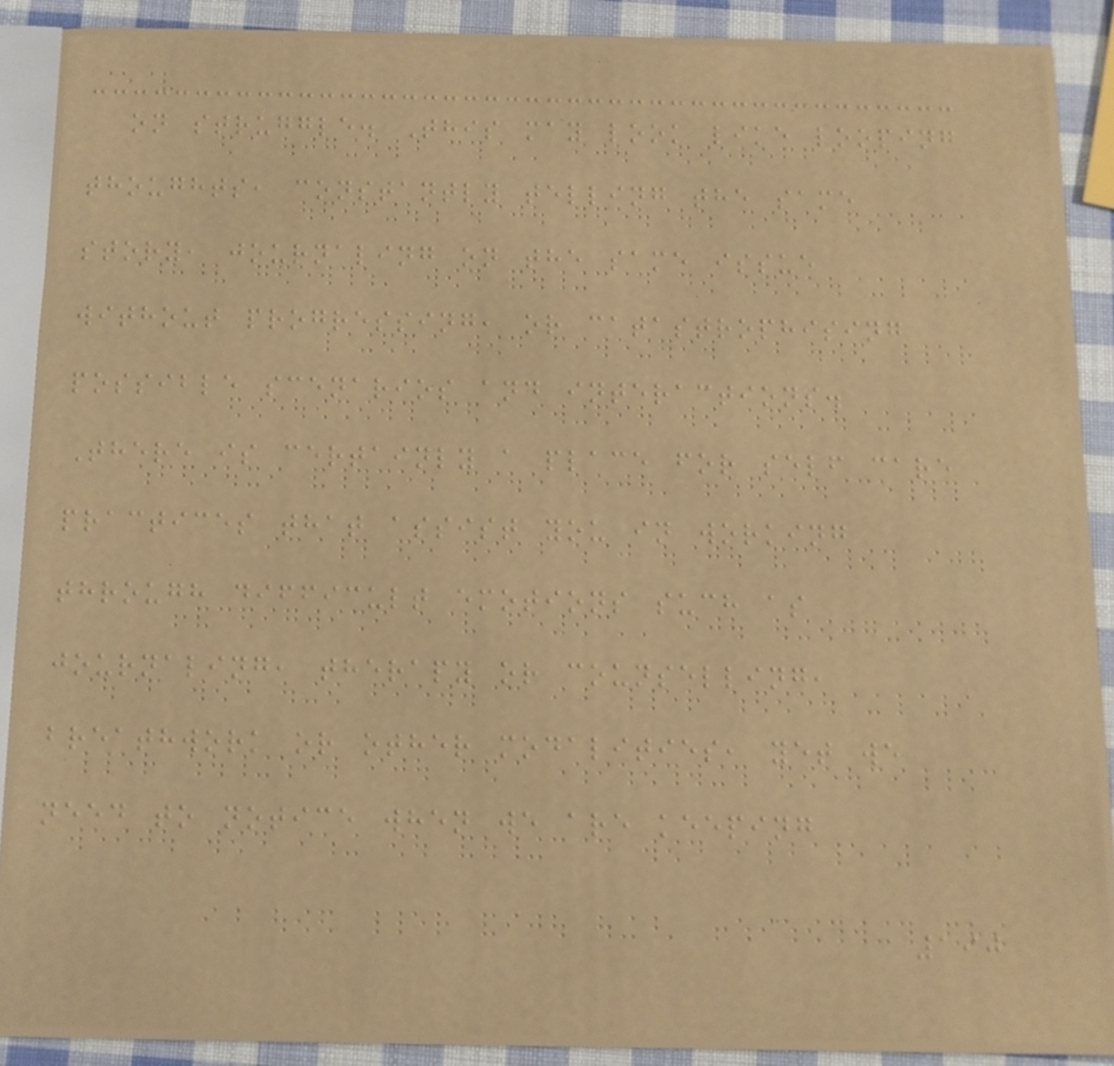on struggle. This may look like looping
thoughts, constantly telling the same
story, journaling on the same issue
without progressing, or catastrophising
possible scenarios and interactions.
There is certainly a place for self care
practices that assist you in working
through difficult emotions such as
journaling, therapy or counselling,
breathwork or other modalities, yet we
need to notice when we are keeping
190
